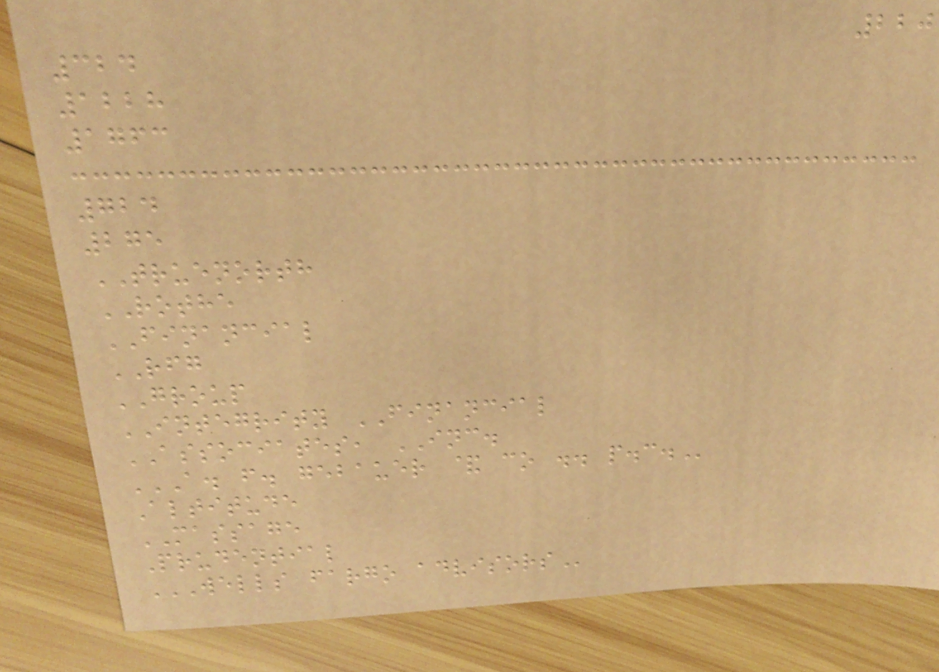220
324
1228
1763
724
275
TRUENORTH
ROTHE
FINANCIAL
RFG
GROUP
INTEGRITY FINANCIAL
ASSOCIATES, INC.
A. F. GEBAUER & CO .. P.C.
Altitude
MASSAGE
Prudential
WELLS FARGO ADVISORS
